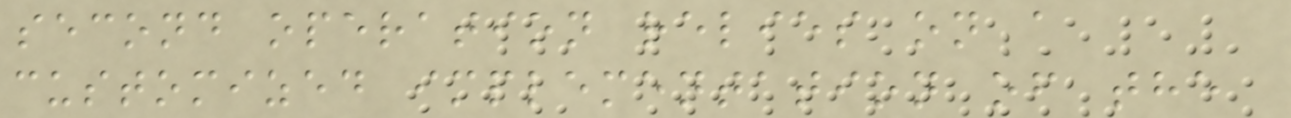second operation relies on a
customized implementation of the
